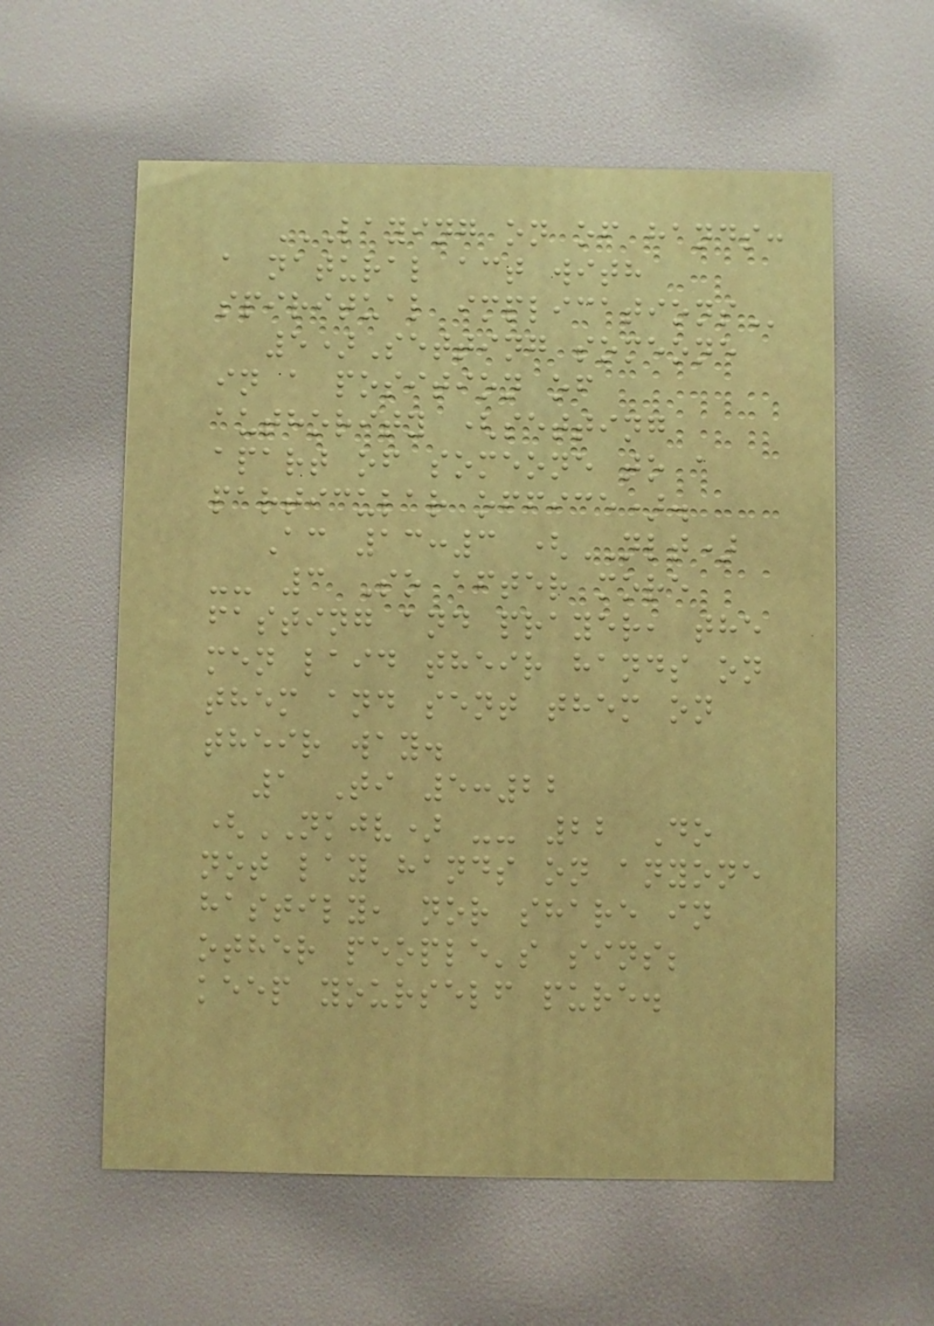LAYING ON OF HANDS:
A NATURAL ACT WITH
SPIRITUAL IMPLICATIONS
5)Setting someone
in a position of
authority (setting
apart of someone to a
particular office).
Ac 13:3 (NLT)
-- 3 So after more
fasting and prayer, the
men laid their hands on
them and sent them on
their way.
1 Ti 5:22
(NKJV) -- 22 Do
not lay hands on anyone
hastily, nor share in
other people's sins;
keep yourself pure.
